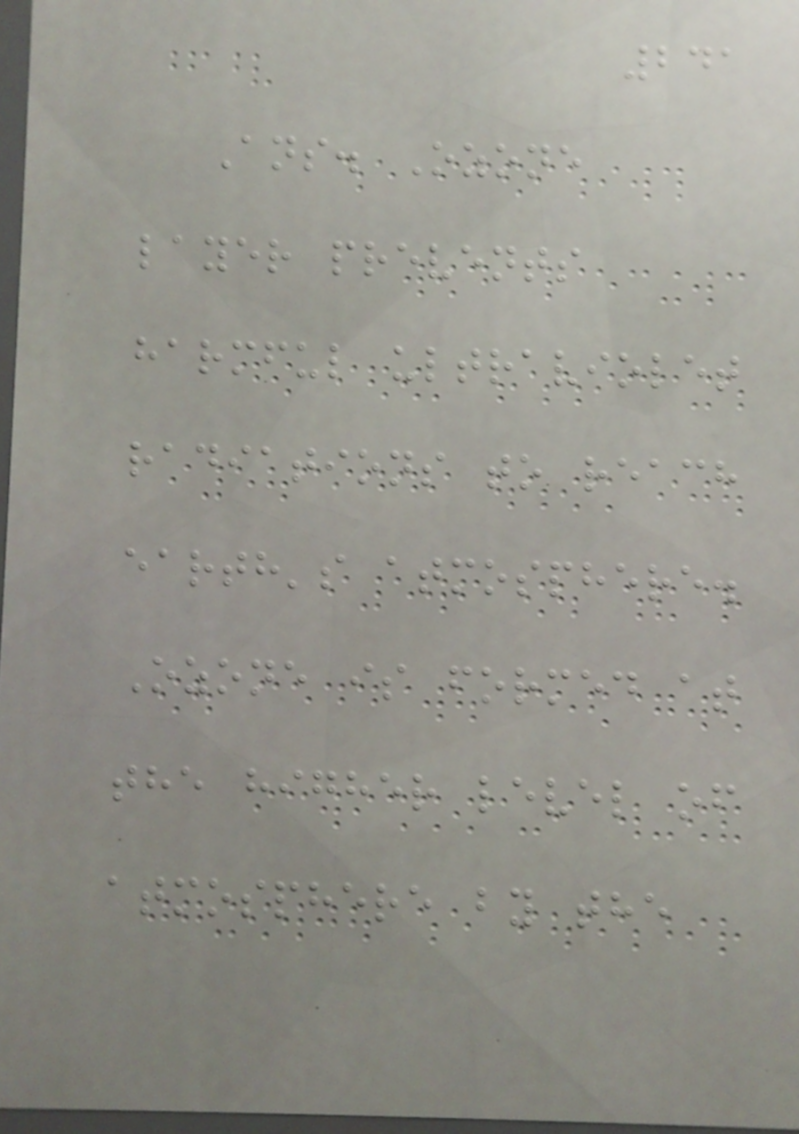241
Ans. Ozone
layer prevents
harmful ultraviolet
radiations to reach
earth's atmosphere.
Ozone is formed at
the higher level of
atmosphere by the
